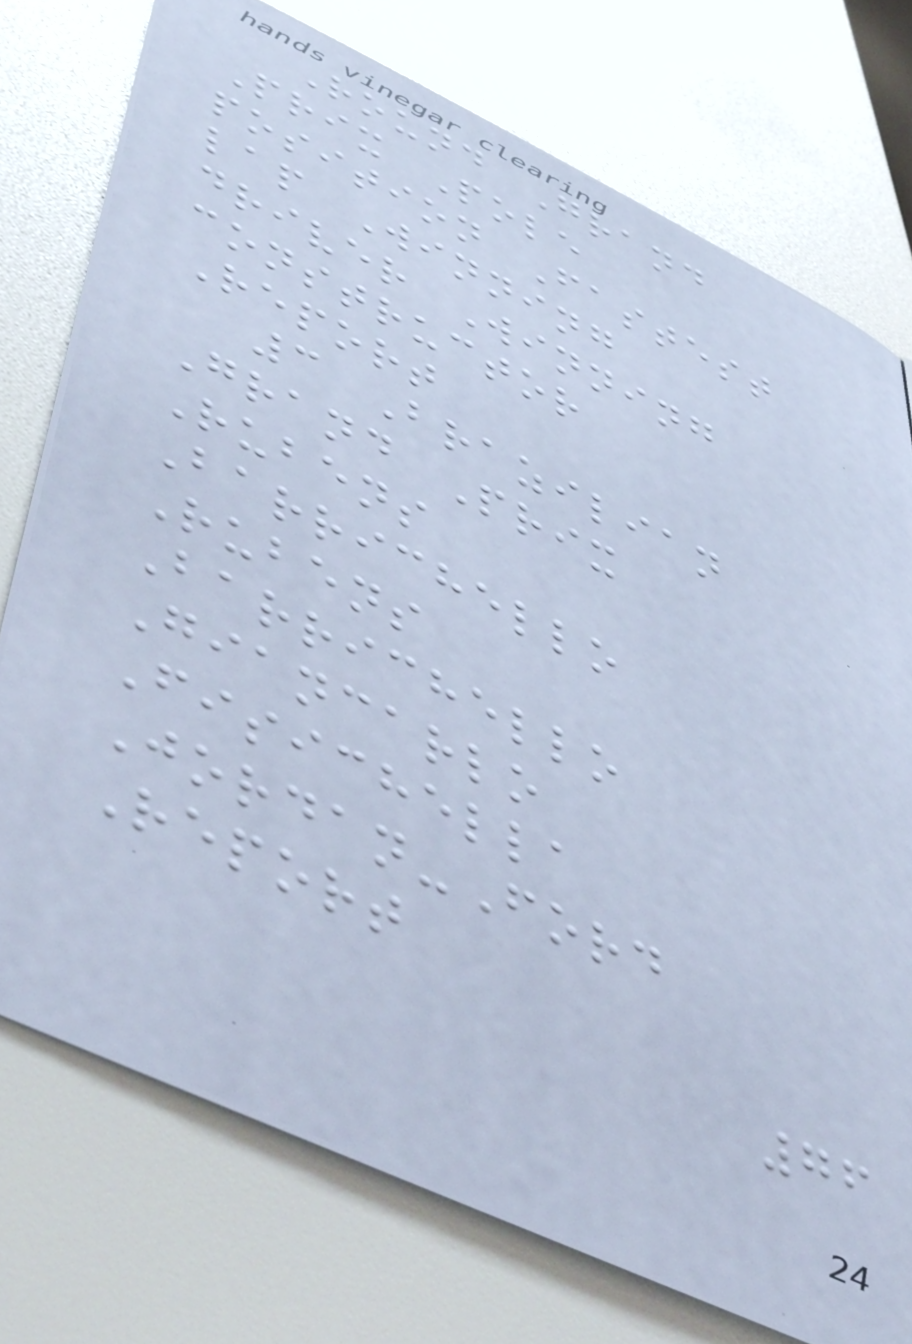Round Grand
Prix Pole
position Fastest
lap Winning
driver Winning
constructor
Report
3 Brazilian
Grand Prix
Rubens
Barrichello
Rubens
Barrichello
Giancarlo
Fisichella
Jordan-Ford
Report
76
